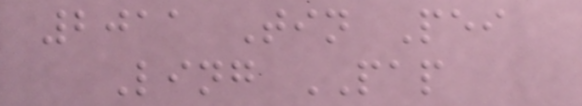2011 Tin Pei
Ling PAP
